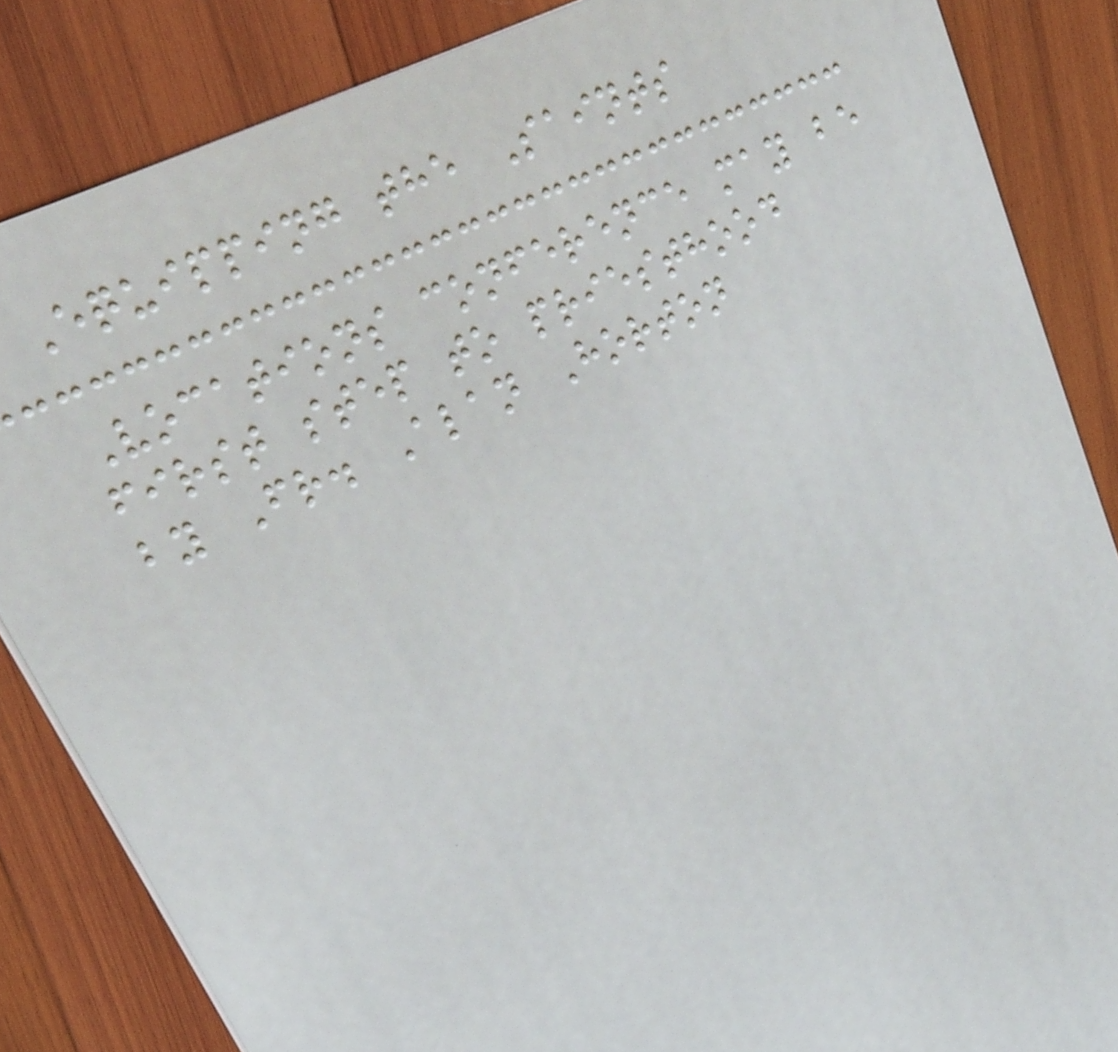Equipping the Saints
Vocations conference may be
first step to priesthood
by Fr. Alan Horton
